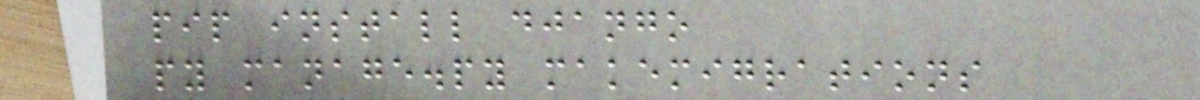pip install django
py manage.py makemigrations
